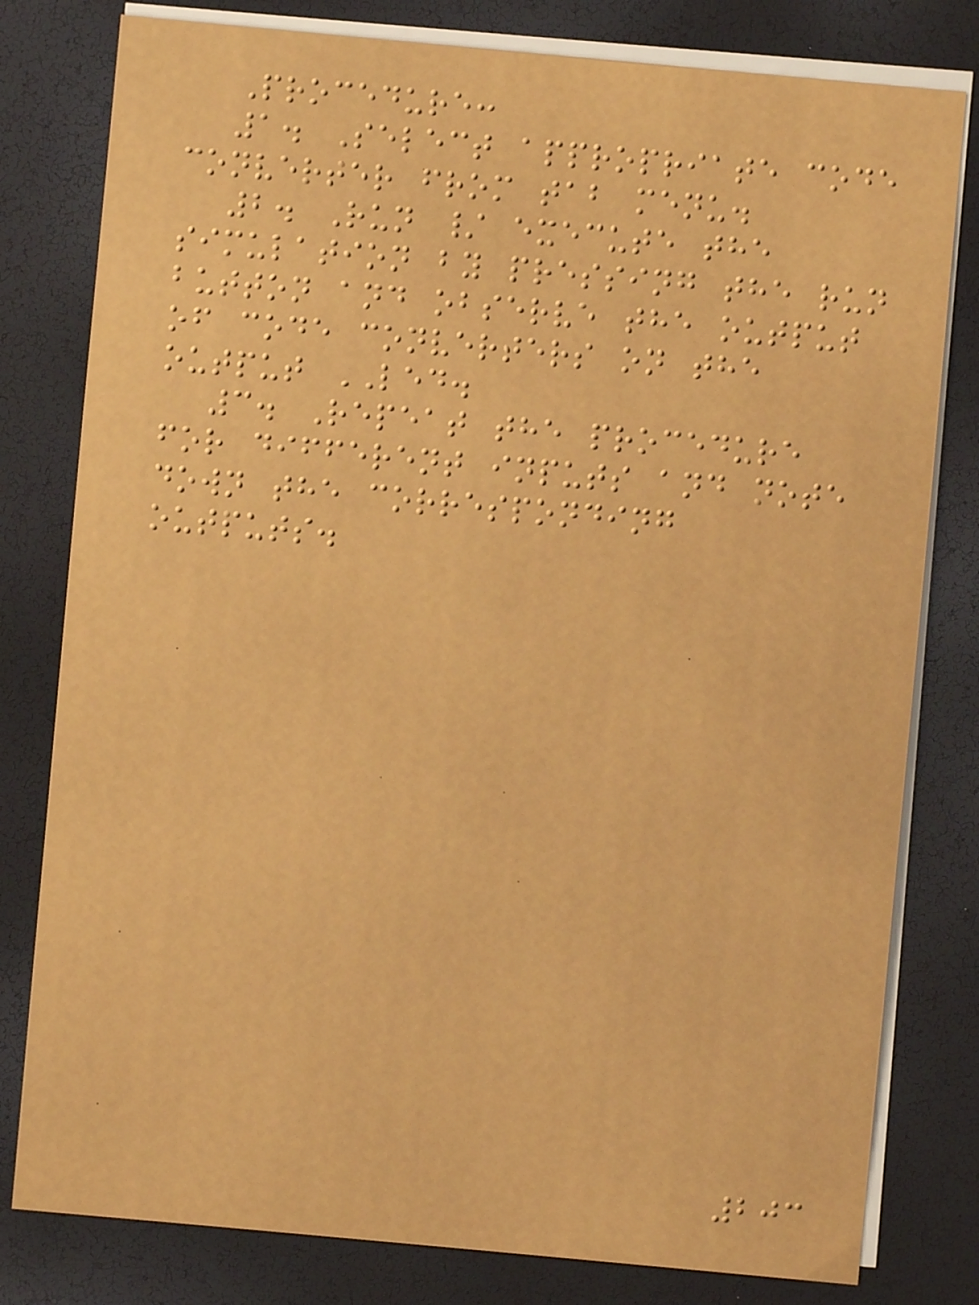Procedure:
1. Select appropriate code
converter from tab menu.
2. Run / execute the
simulation by pressing the run
button and observe the output
of code converters on the
output LED.
3. Repeat the procedure
for different inputs and note
down the corresponding
outputs.
203
